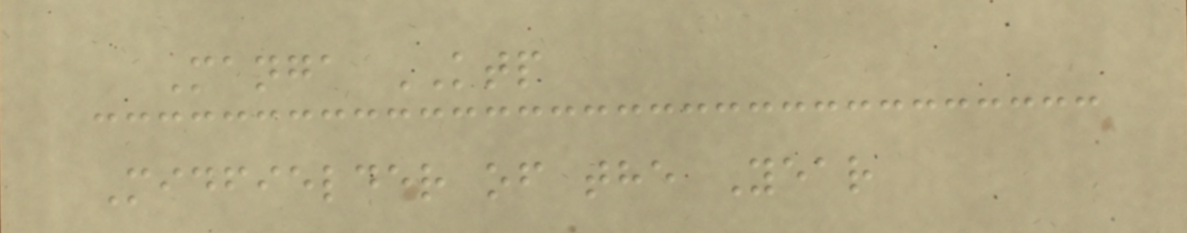Manga KTP
Midfielder of the Year
